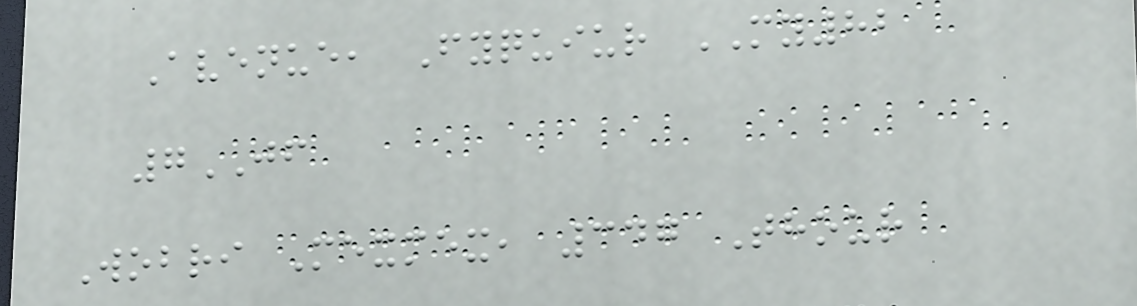Avenue, Fyquiur MY82
7JF
Wobri Mexmex, 347 Thour
